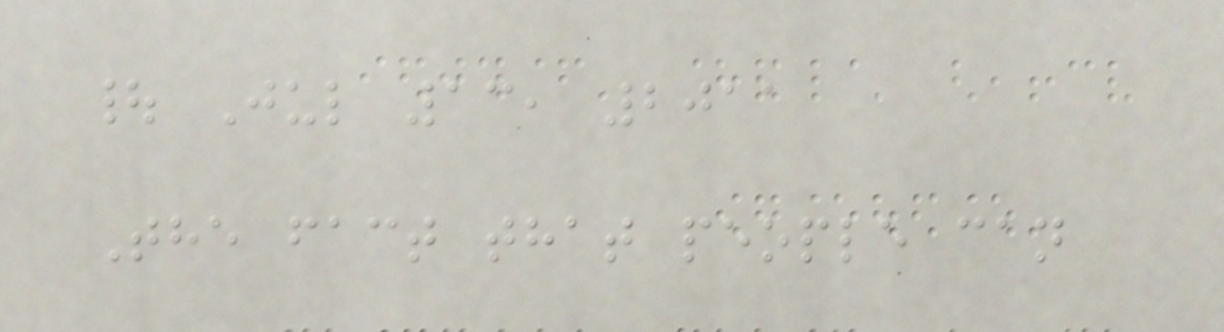| Jul 13, 2011
The fact that people can
